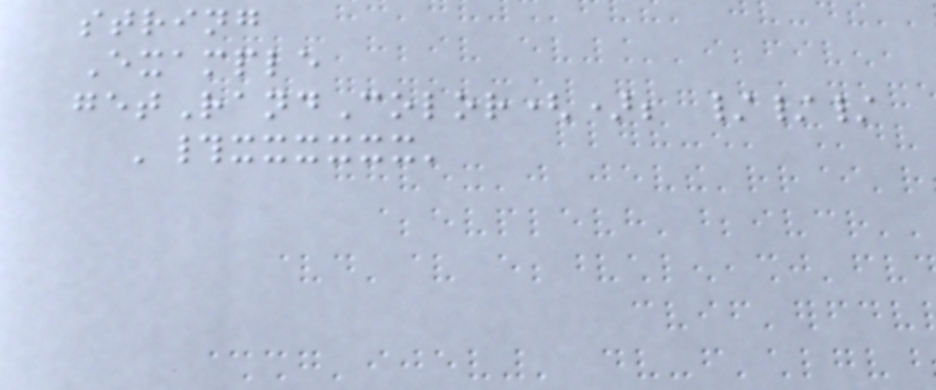string
Example
getRandColor(); ///
'#xxxxxx'
